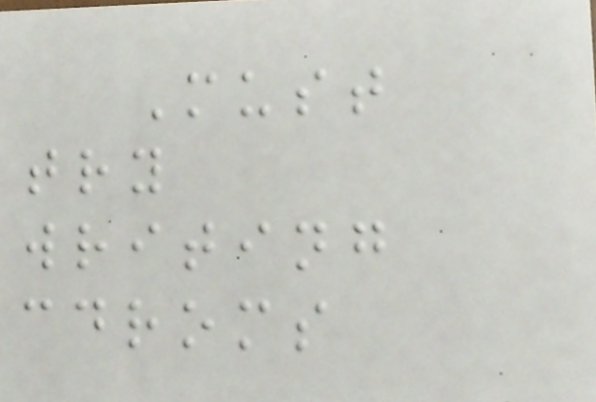Must
try
writing
cdroms
